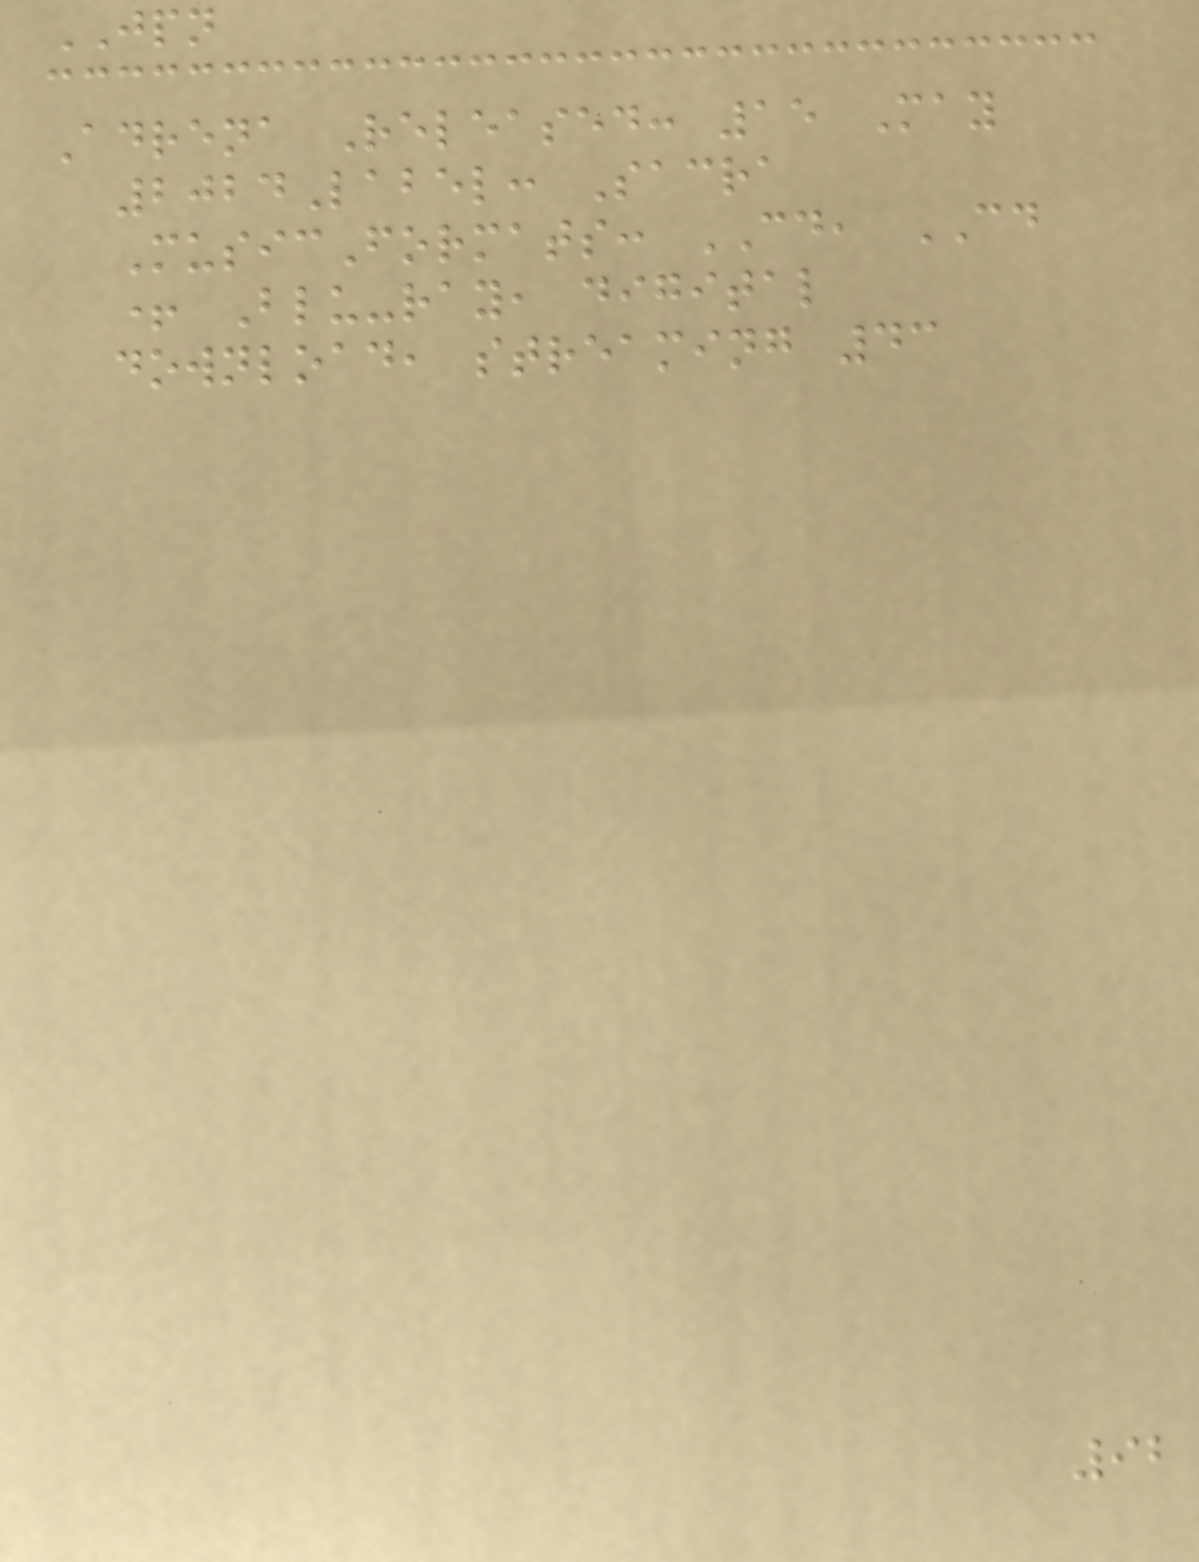JPN
Adrena Released: 15 May
2024Label: Sacra
MusicFormats: CD, CD
+ Blu-ray, digital
download, streaming 43
92
